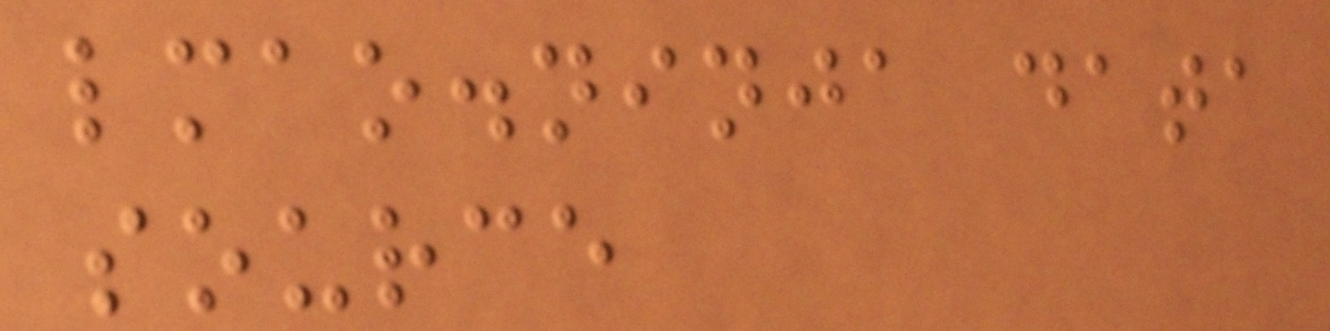lmao.ninja data
source
